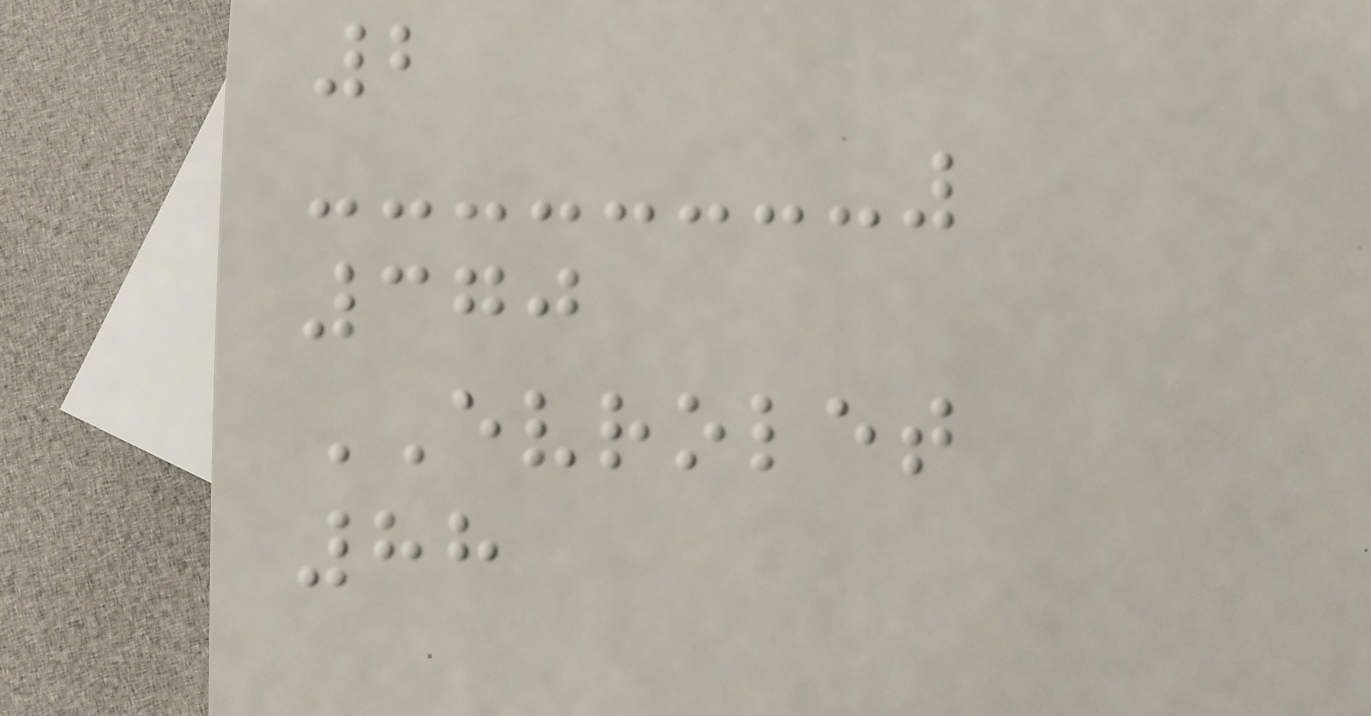2
370
EVROLET
88
